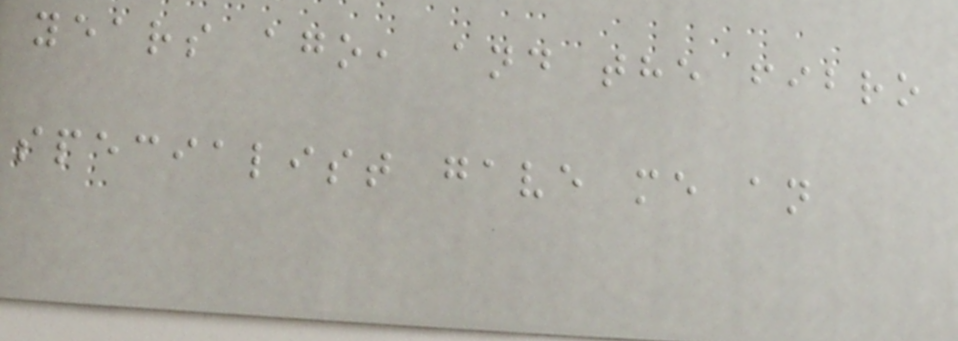years ago, and the fibro
specialist gave me an
